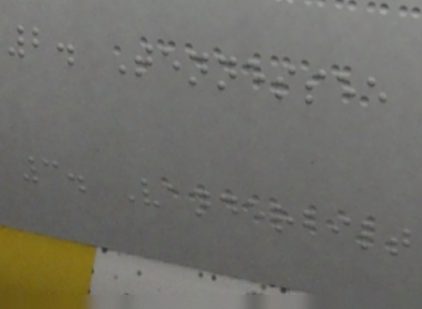2. Tennessee
3. Vanderbilt
